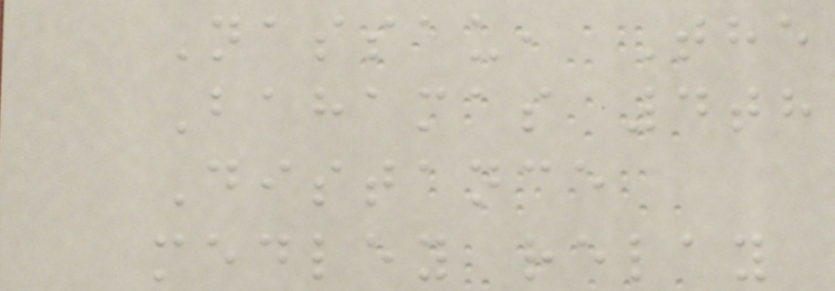Nassau, The
Bahamas 4th
Distance
medley relay
